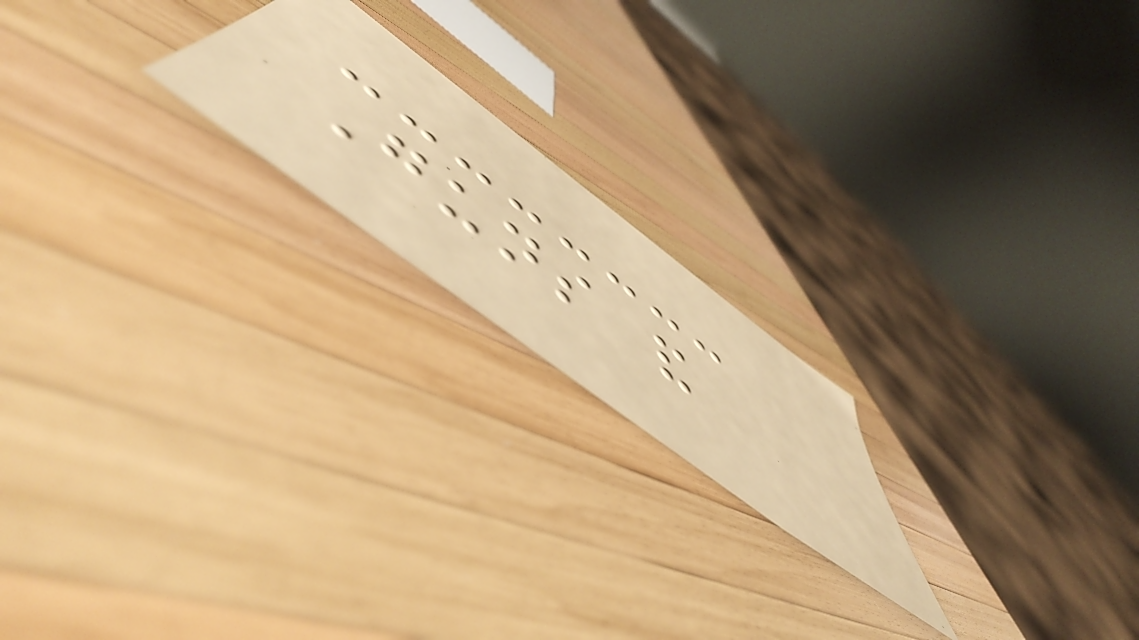Guns and
